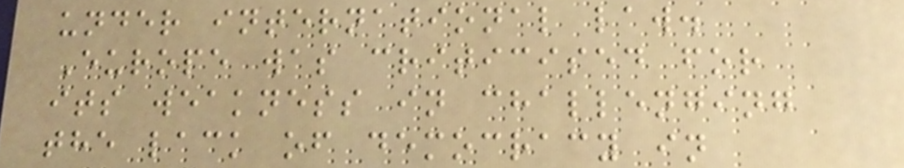under international law.
Europe was criticised for
its weakness in challenging
the lack of democracy in
